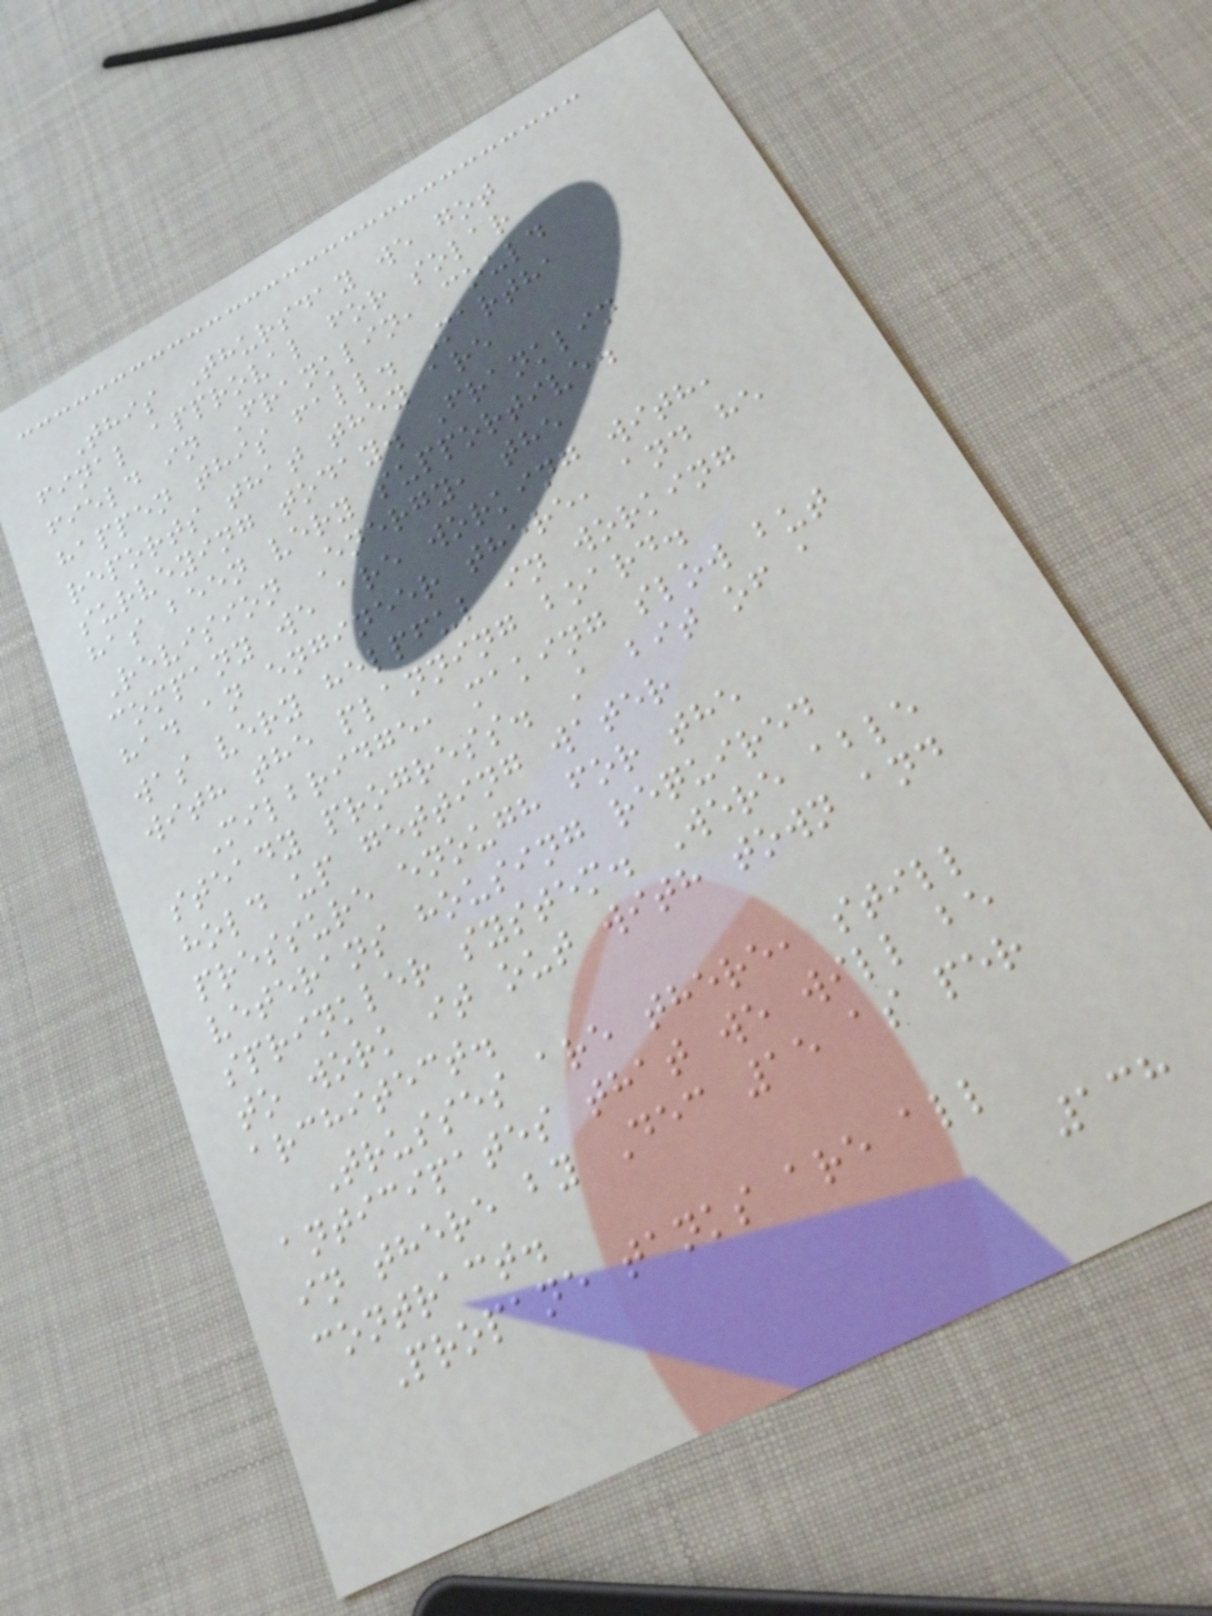This Thursday we got
final approval for solar
field in Franklin, could
happen this fall. Martha
reports that they are
surveying today. Franklin
has been very supportive.
Revision Energy, the
company we are working with,
had an engineer there, and he
was very helpful in working
with the planning board.
Milbridge, making slow but
steady progress. A bit of a
hold up getting water
pressure enough for the
veterans housing required
sprinkler system. Were able
to work it out with town and
architect.
Trusses are there, still
anticipates that we will be
in there by Dec 15 as per
contract.
Propane tanks are all
138
